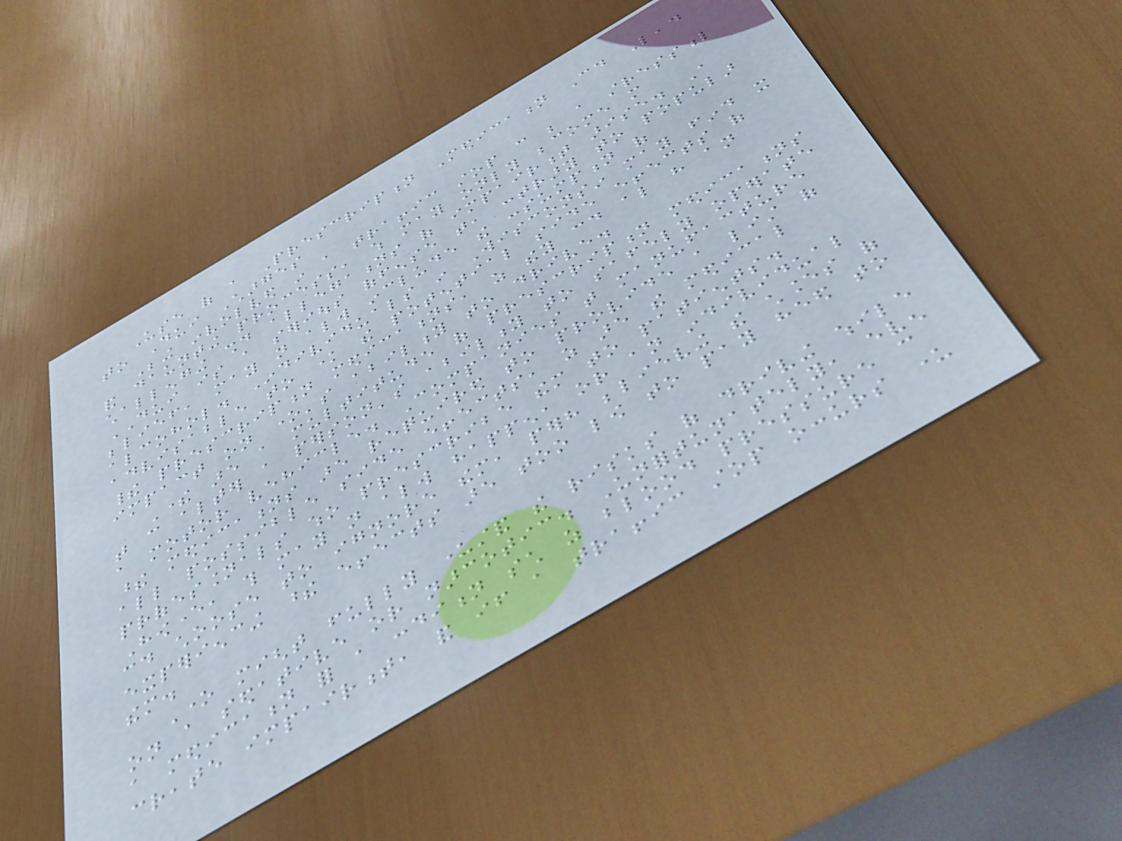Use of a Prescription Medication Could Lead
to Dui Charges
Being involved in a traffic stop can be a stressful
and daunting process, which may only become more
challenging should allegations of impairment arise. A
DUI is a serious offense that, contrary to popular
belief, may not always include the consumption of
alcohol. Individuals in Wisconsin may find it
advisable to know the potential side effects of
their prescription medications, as they could also have an
impact on one's ability to drive.
There are a multitude of prescription medications
that can alter a person's ability to safely operate
a motor vehicle. Companies that manufacture
these medications are required to provide a list of
all possible side effects, as are the medical
professionals who prescribe them to patients.
However, this may not always happen, or an individual
could choose to ignore them, perhaps believing the chances of
experiencing these effects are too low to pay heed to
them.
One might fully understand the risks of driving while
on a sedative or narcotic. Unfortunately, even
a medication for a condition such as blood pressure can
create impairment, and if a traffic stop occurs under
